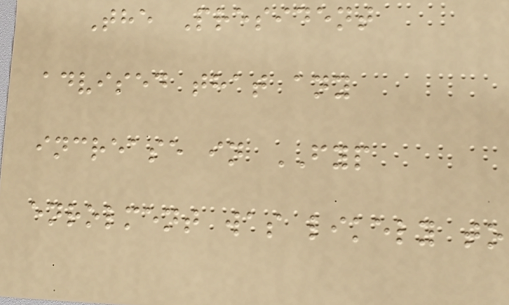The President
advised that any
increase in FYP
enrolment was likely to
